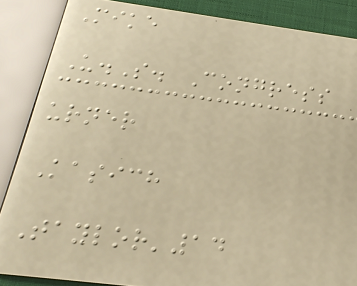Mike
U.S. Congress
urner
Kasich
Taylor'14
